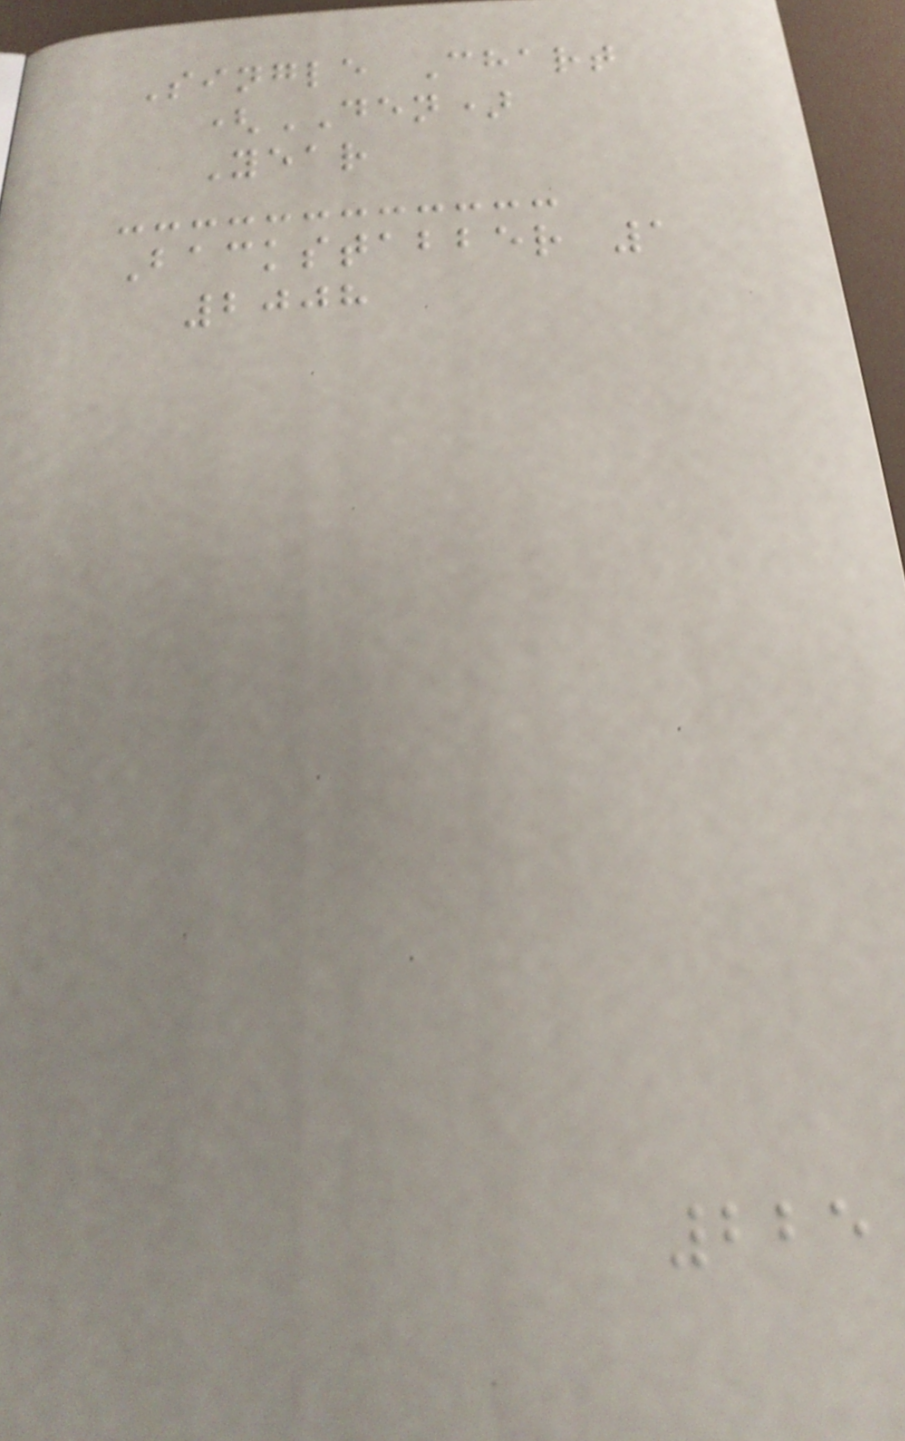Single Chart
(DEN)
Year
Backstabber 1
2008
225
